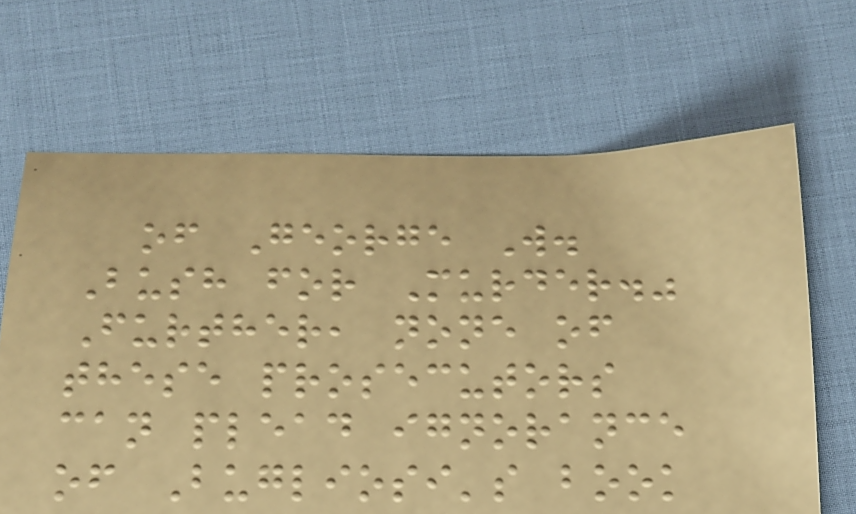of George W.
Bush for Murder."
Further, none of
these prosecutors
can plead ignorance
of Bugliosi's book
